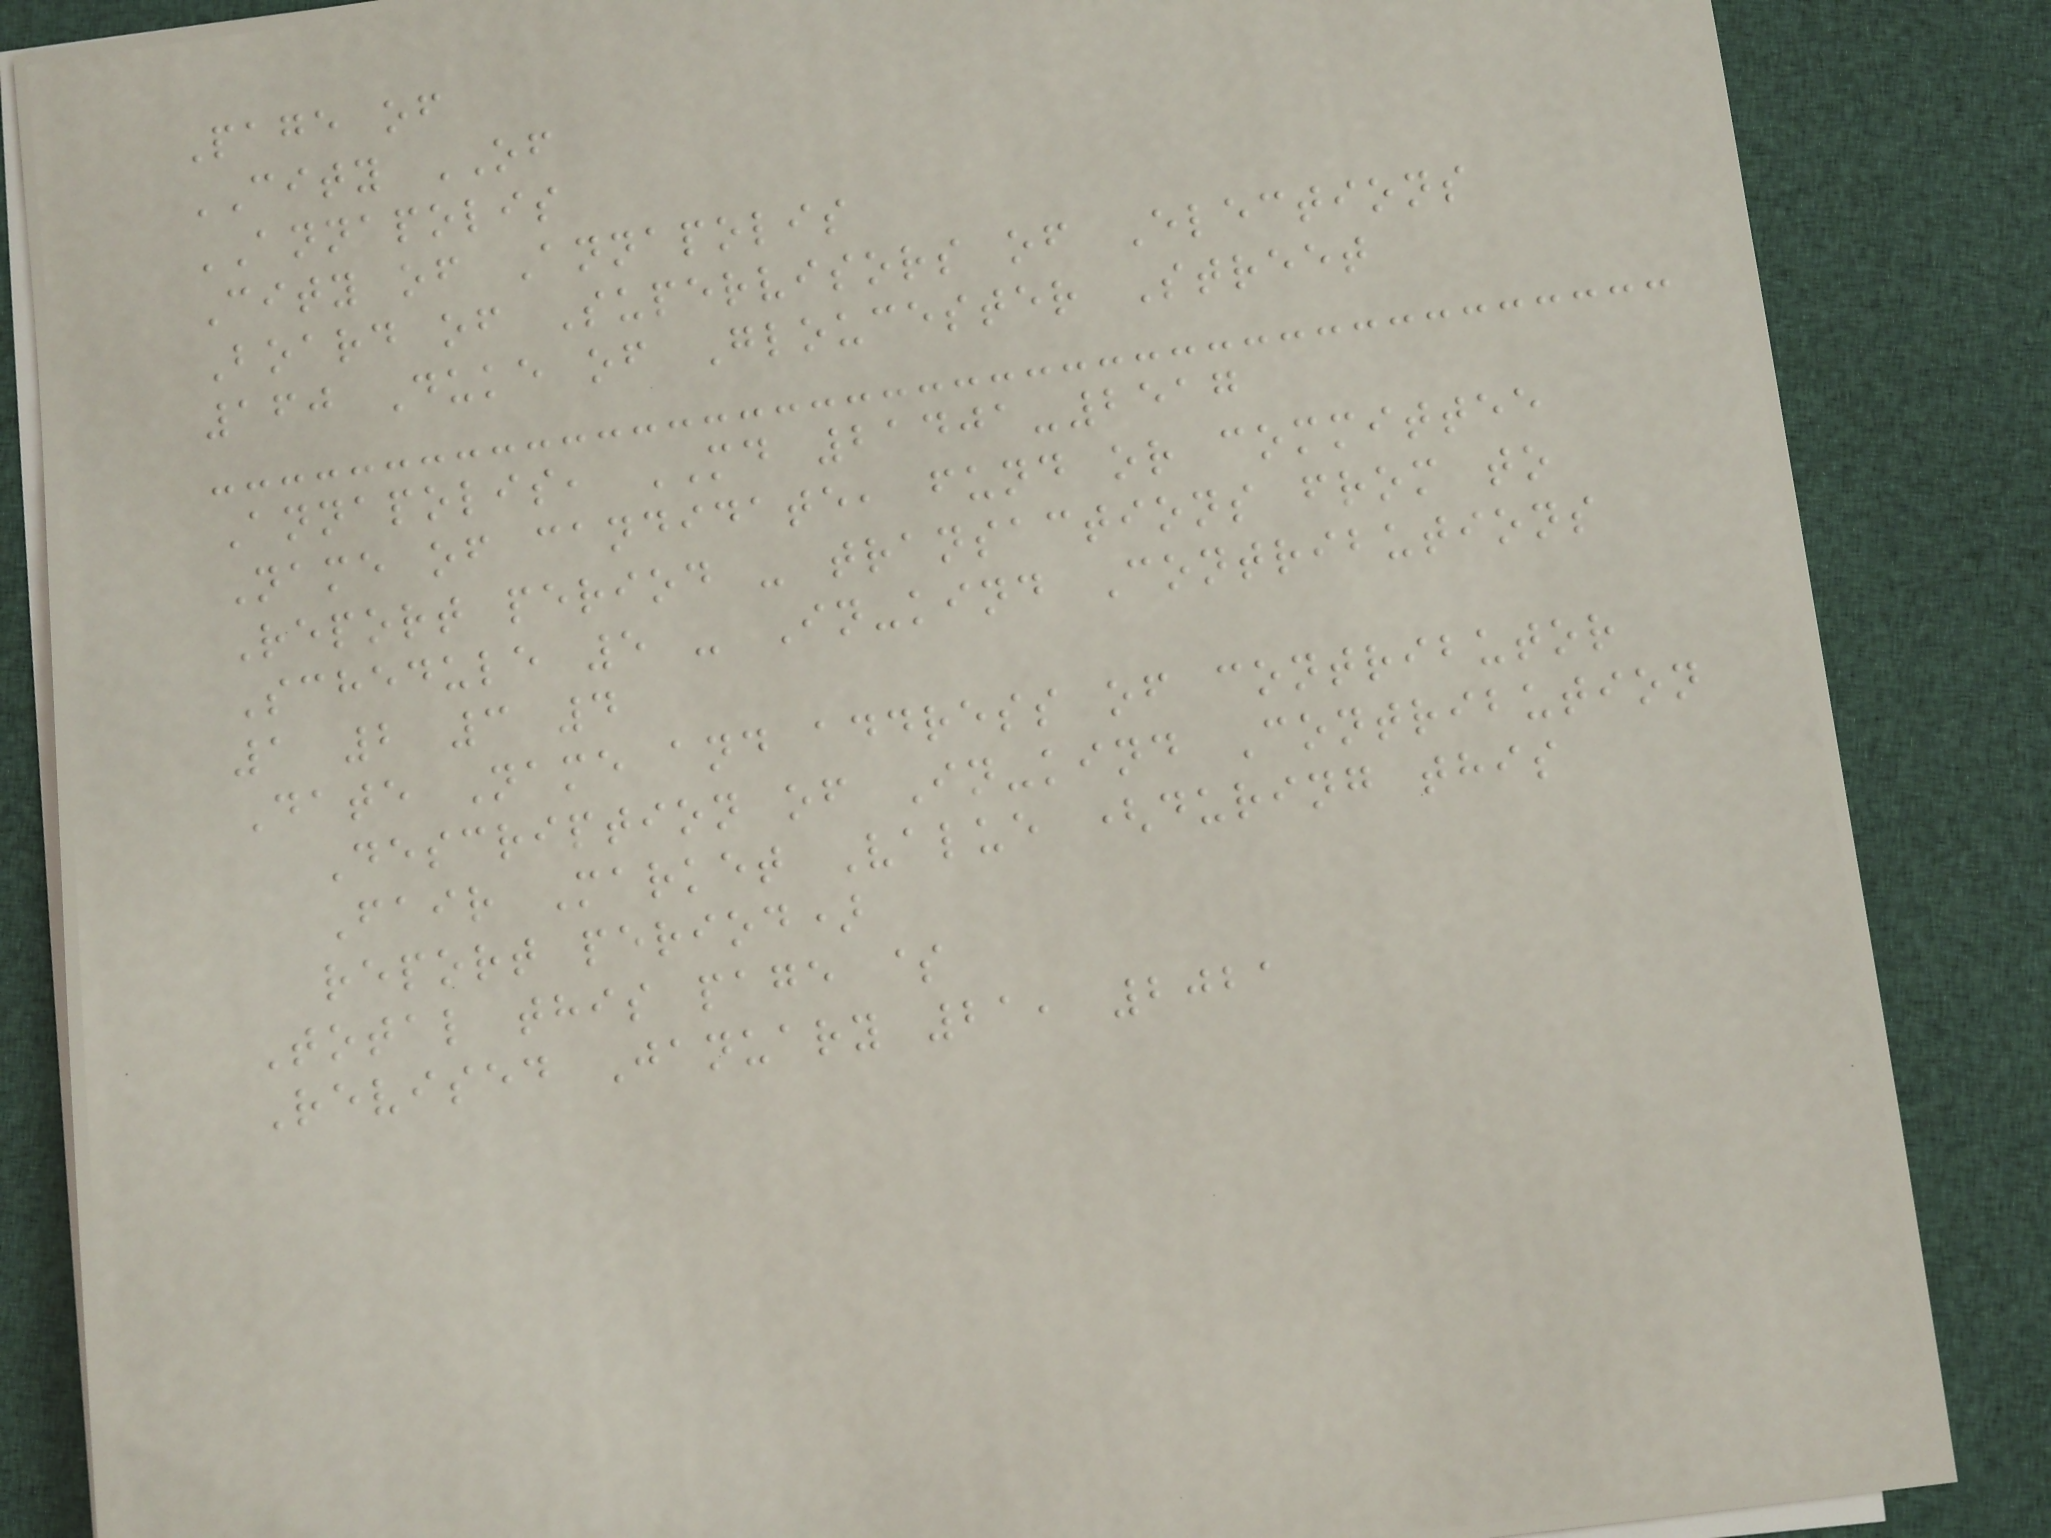Page of
CITY OF
ANNAPOLIS
City of Annapolis
Board of Supervisors of Elections
160 Duke of Gloucester Street
Annapolis, MD 21401-2517
Name of candidate, fund or committee
Report period - transactions from to
Schedule 5 - In-kind Contributions
1 2 3 4
Date Name and address of contributor
Description of In-kind Contribution
Fair Market Value (during this
report period)
Total this page $
Revised January 21, 2021
